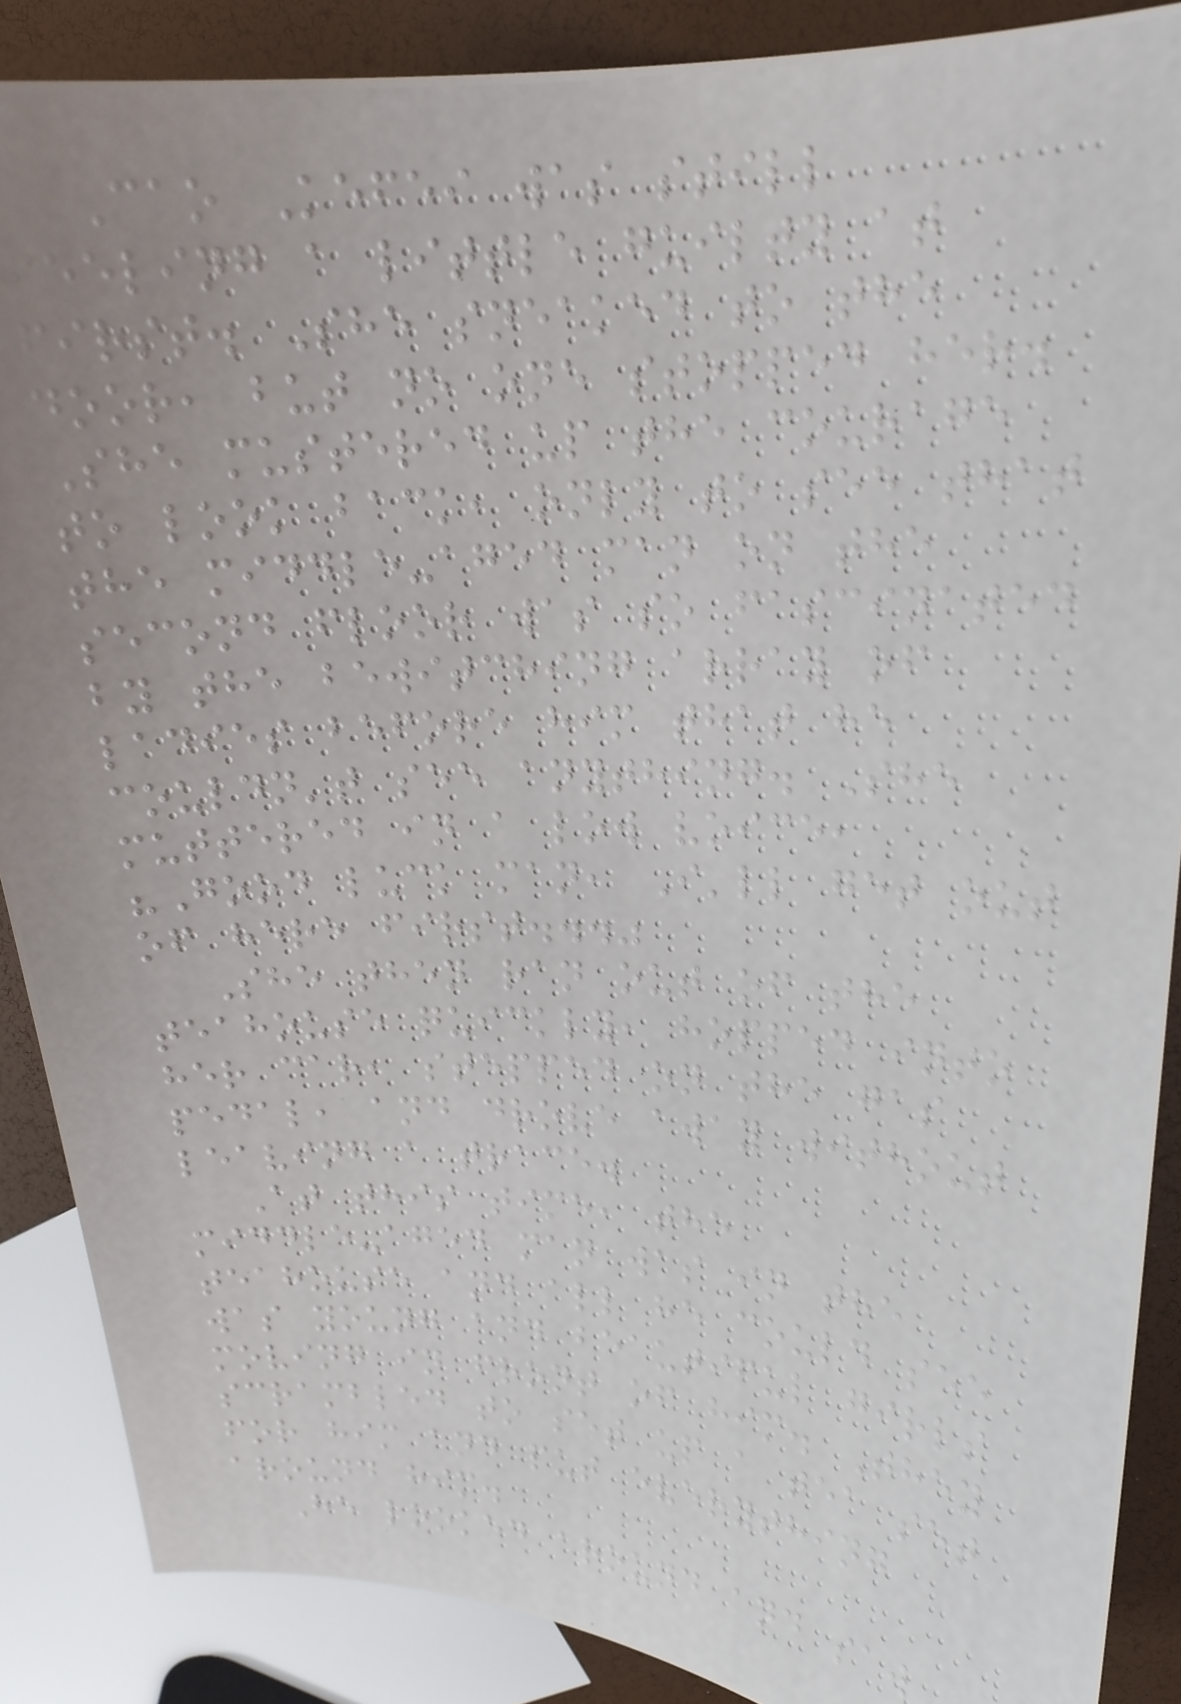Cao Kefei was still
feeling a little guilty at
first. She sneaked to the
door, but no one stopped her.
She mustered up the courage
to look back, only to see that
the middle-aged man on the
second floor was so fascinated
by the bewitching array of
ladies before him that he
couldn't see anything. She
muttered in a low voice,
"Good luck man, I'll get out
of here first..."
She then ran out of the
teahouse quickly, hopped into
her car, stepped on the gas
pedal, and drove away without
leaving a trace.
At this time, the
middle-aged man was in the
teahouse and all he could see
was young and beautiful girls
moving in front of him. They
scrambled to set up a tea set
for him and put everything
around him.
He looked around and saw
